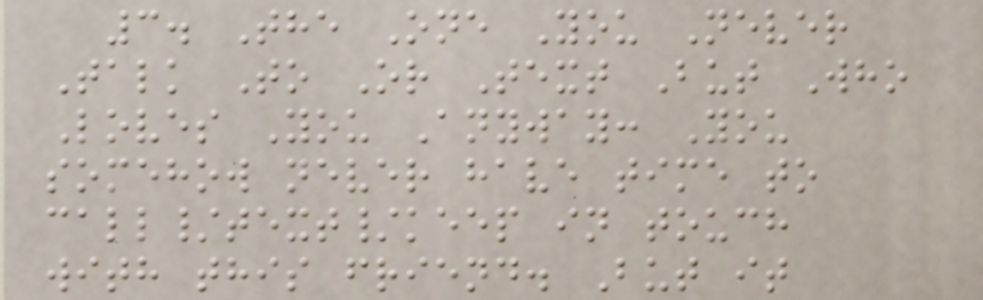3. The One You Never
Talk To Or Text But Who
Loves You Anyway: You
somehow never have time to
call/text/keep in touch
with this friend. But it
